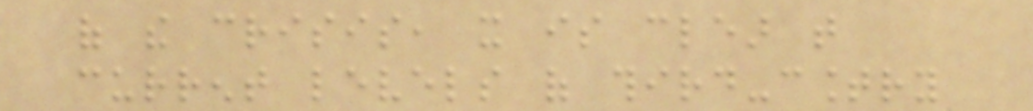of the crisis, it is clear that
current levels of third-country
